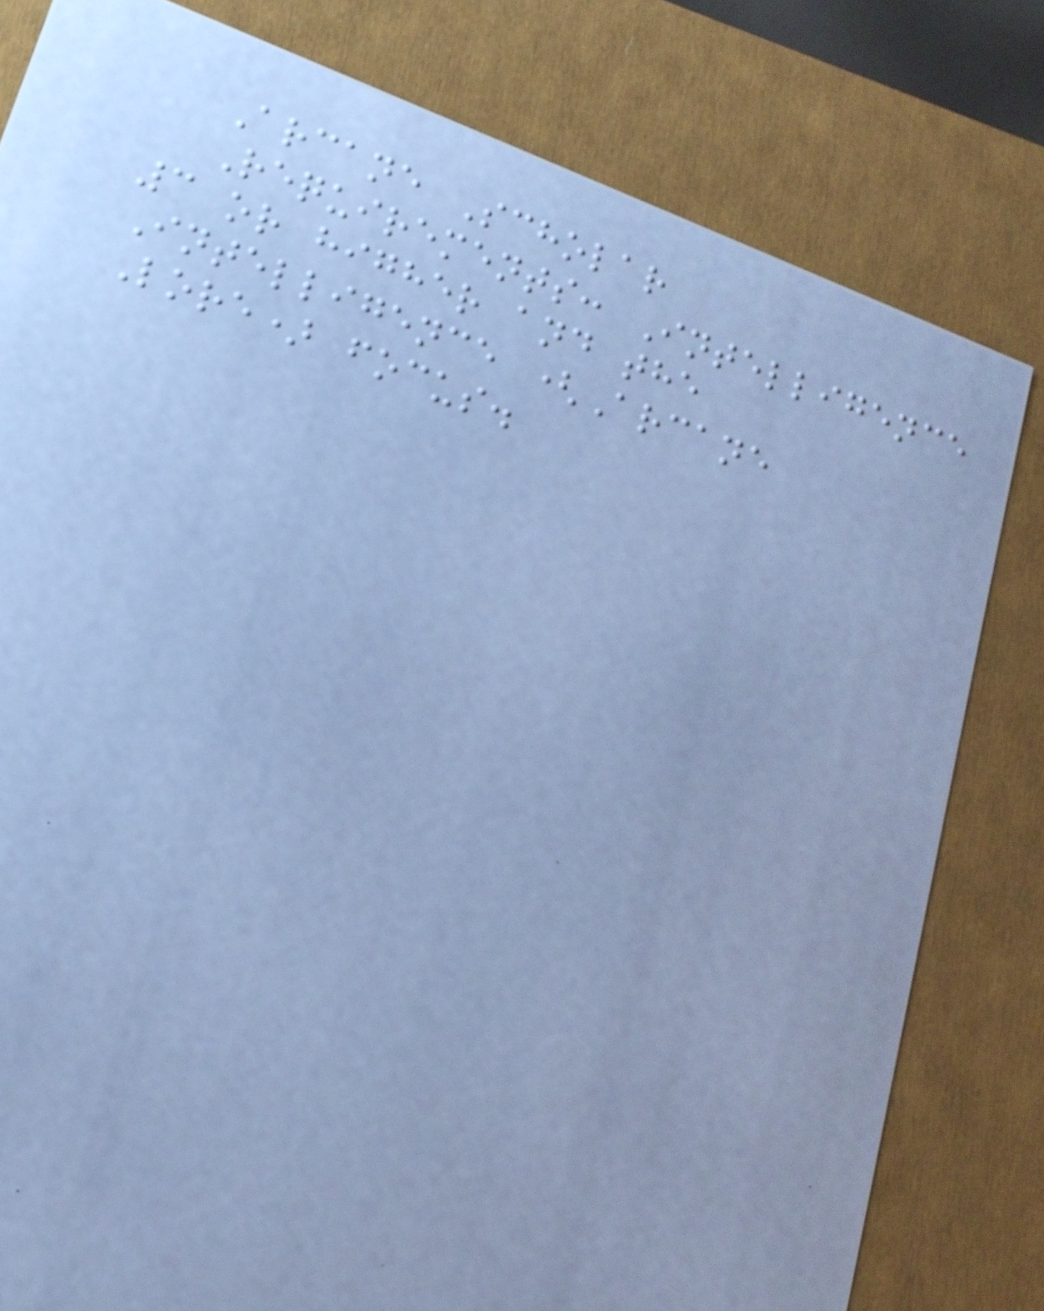Arcane Scholar
Requirements: Intelligence
3 or higher and the
Intelligence (Arcane
Lore) focus.
